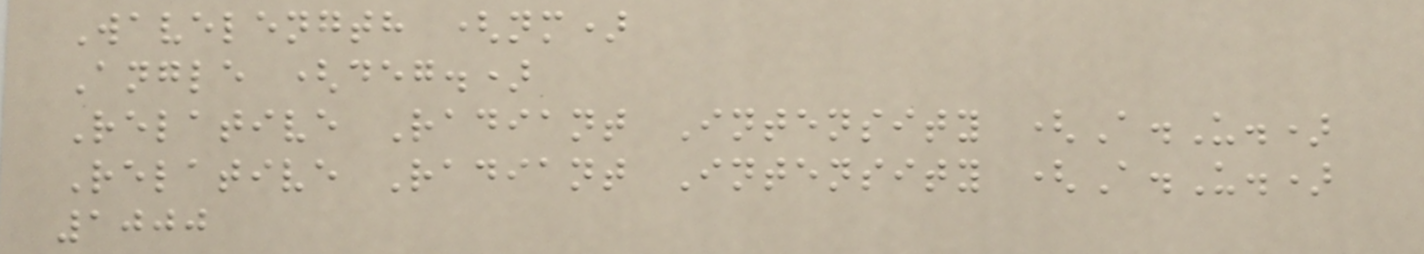Wavelength (nm)
Angle (deg.)
Relative Radiant Intensity (A.U.)
Relative Radiant Intensity (A.U.)
1000
